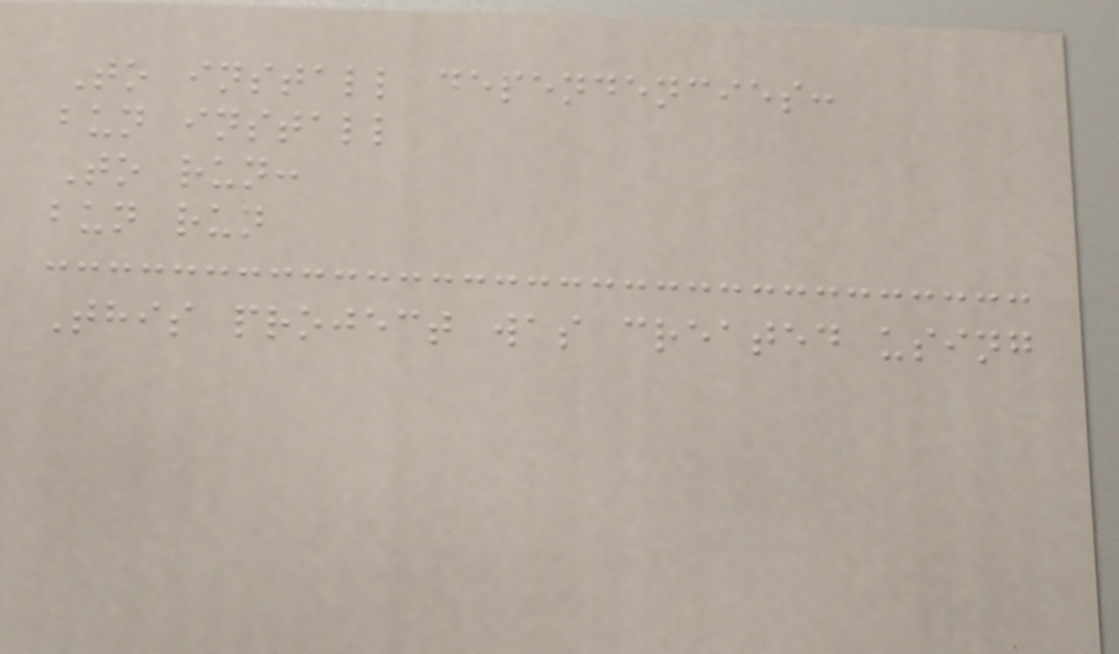To install dependencies:
bun install
To run:
bun run
This project was created using
